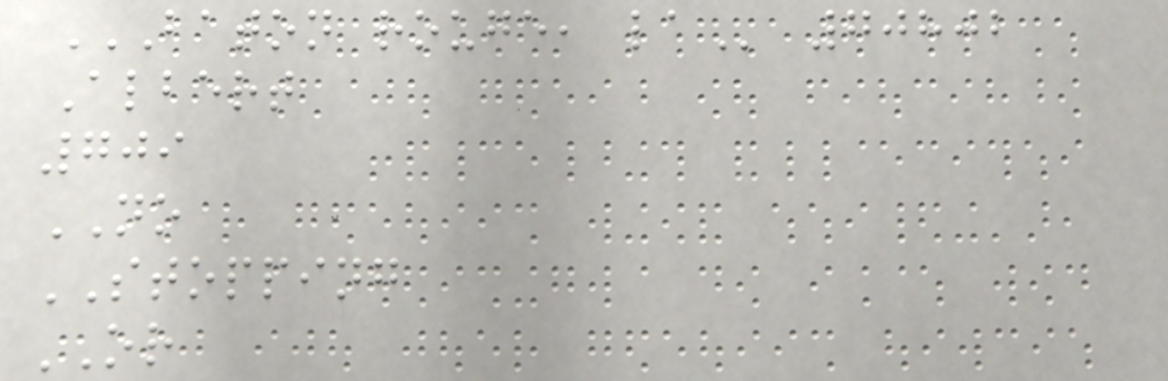BATON ROUGE, LA 70802
Albert
709
NO
STOPPING
OR
